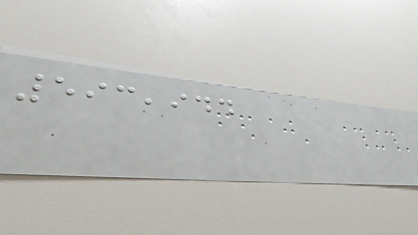593,944
